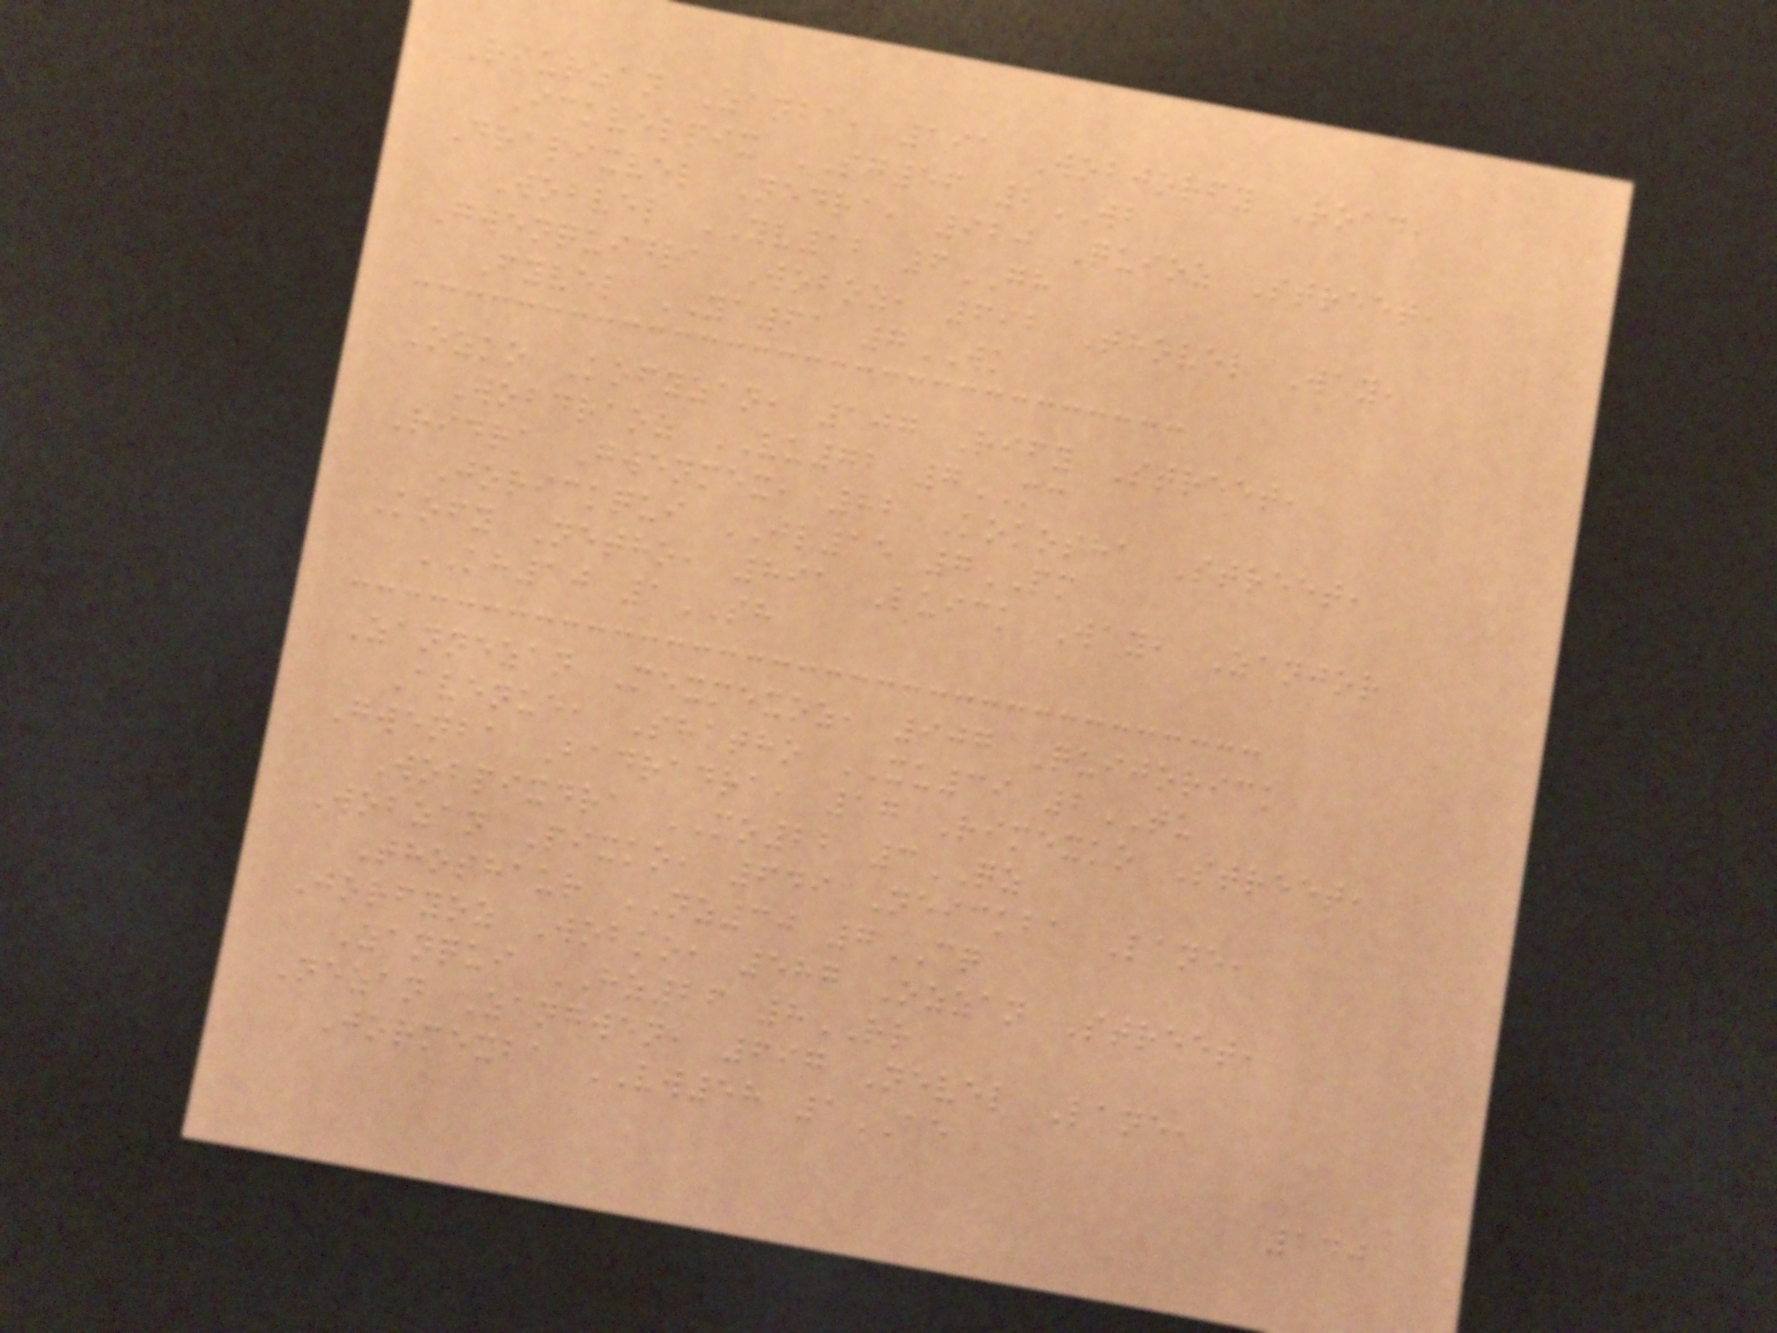Riurzan Zanba, 191 Wobjorfy Road,
Ickvelpix SG56 2WB
Drapixvel Nedra, 920 Quioz Street,
Wobvel YV12 6GH
Gwenquidra Woboz, 692 Thovel Way,
Fyvel YA61 7WK
Ozko Kofyzan, 107 Rify Street,
Wobdraoz VU72 7MC
Ridra Gwenmex, 82 Kokosha Street,
Jorickqui JL15 7PM
Kofy Netho, 891 Luick Way, Zanjor
KH10 1SH
Zannezan Mexmexoz, 907 Quijorick
Avenue, Shatho XU39 2TU
Gwenba Badradra, 17 Rimexko Street,
Wobpixdra MO22 3QZ
Wobzan Pixko, 649 Neickba Lane,
Thoshaur NZ30 7CQ
Jorfyoz Wobko, 587 Ozzan Street,
Zanqui HZ26 8RR
Nezan Zangwen, 697 Nevel Lane,
Jormexba VW58 1AE
140
